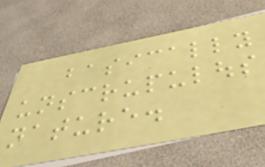basically
unscrupulous
nature.
